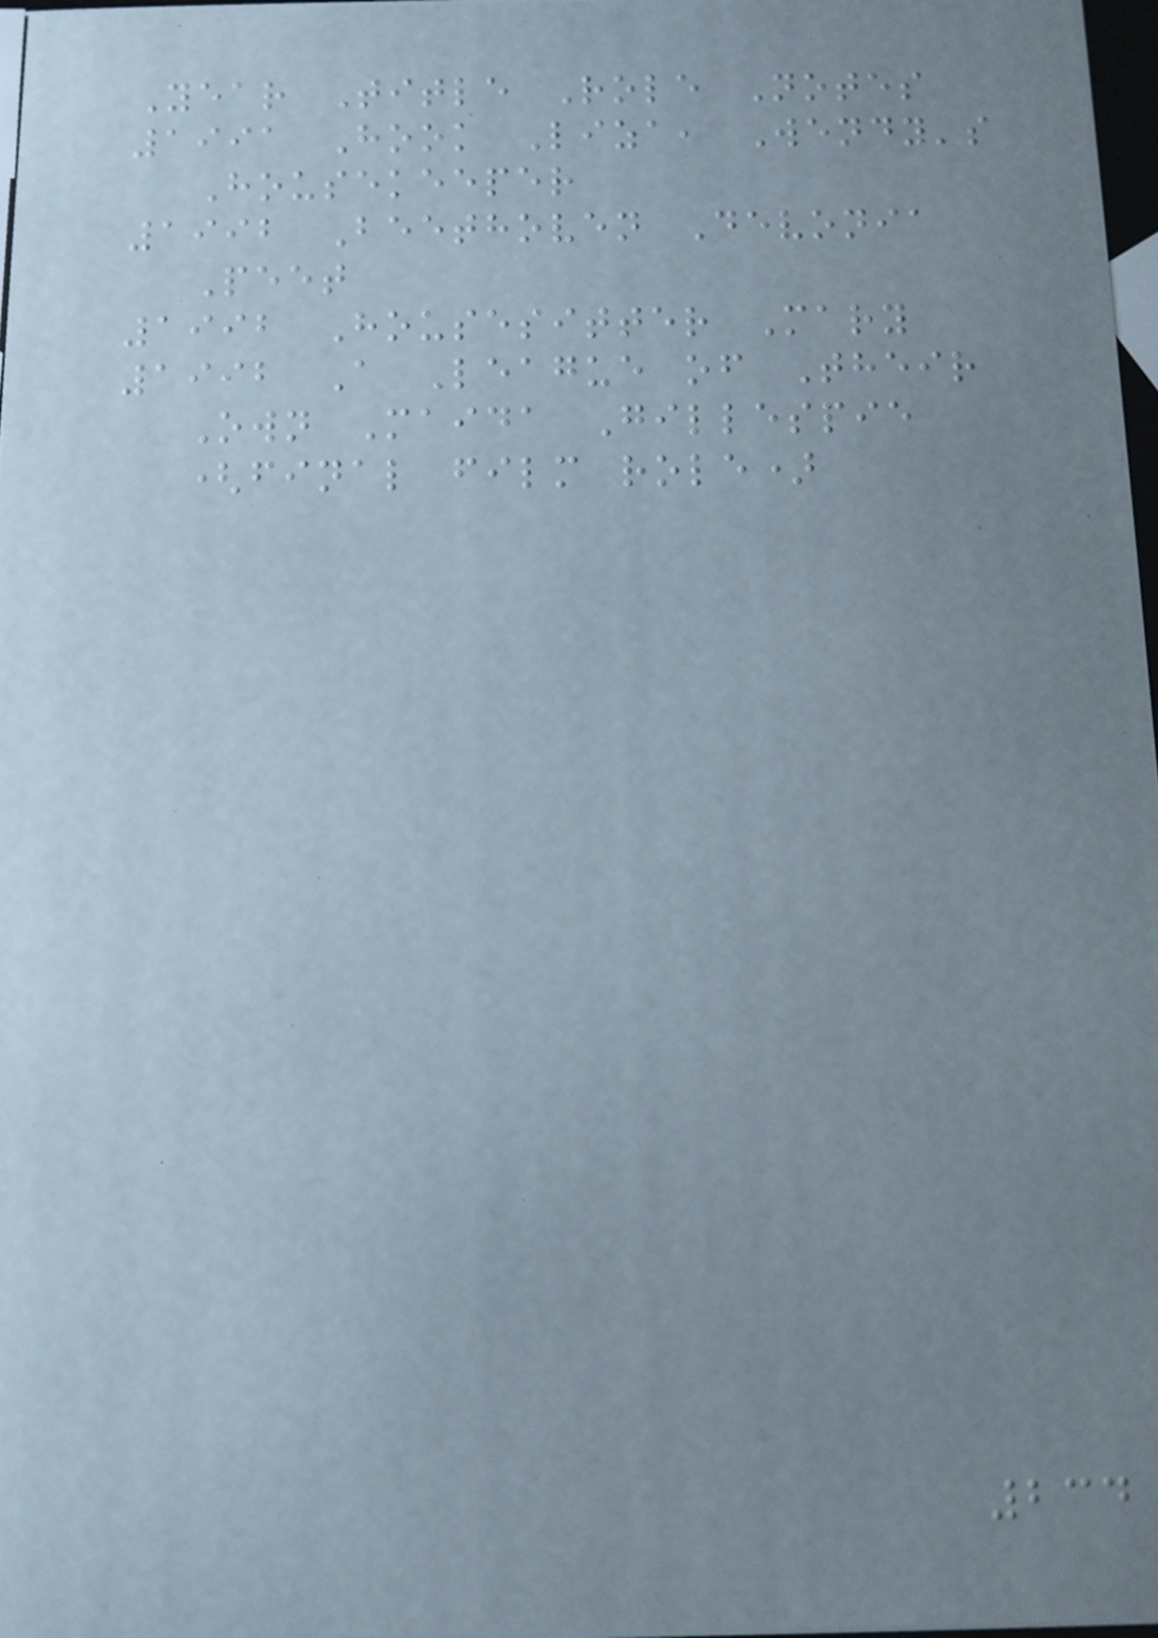Year Title Role Notes
1991 Hook Liza, Wendy's
Housekeeper
1992 Beethoven Devonia
Peet
1992 Housesitter Mary
1992 A League of Their
Own Maida Gillespie
(final film role)
234
